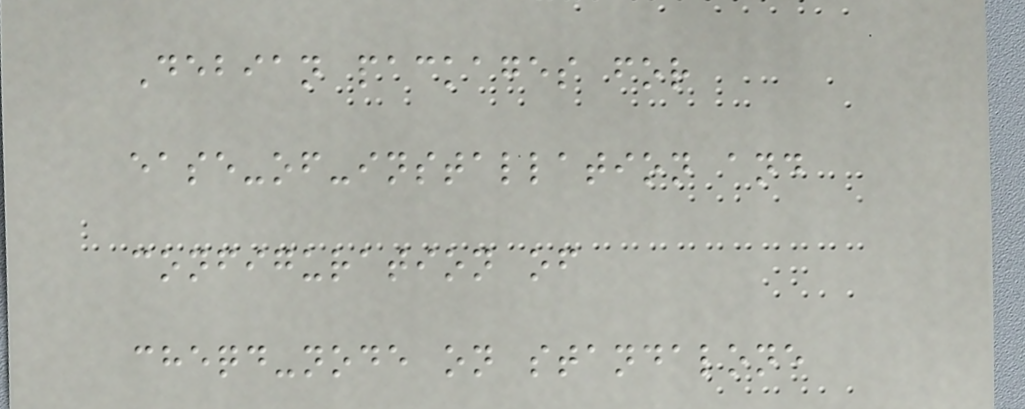Debian packages for
ease-of-installation and
configuration of
cheqd-node on standalone
